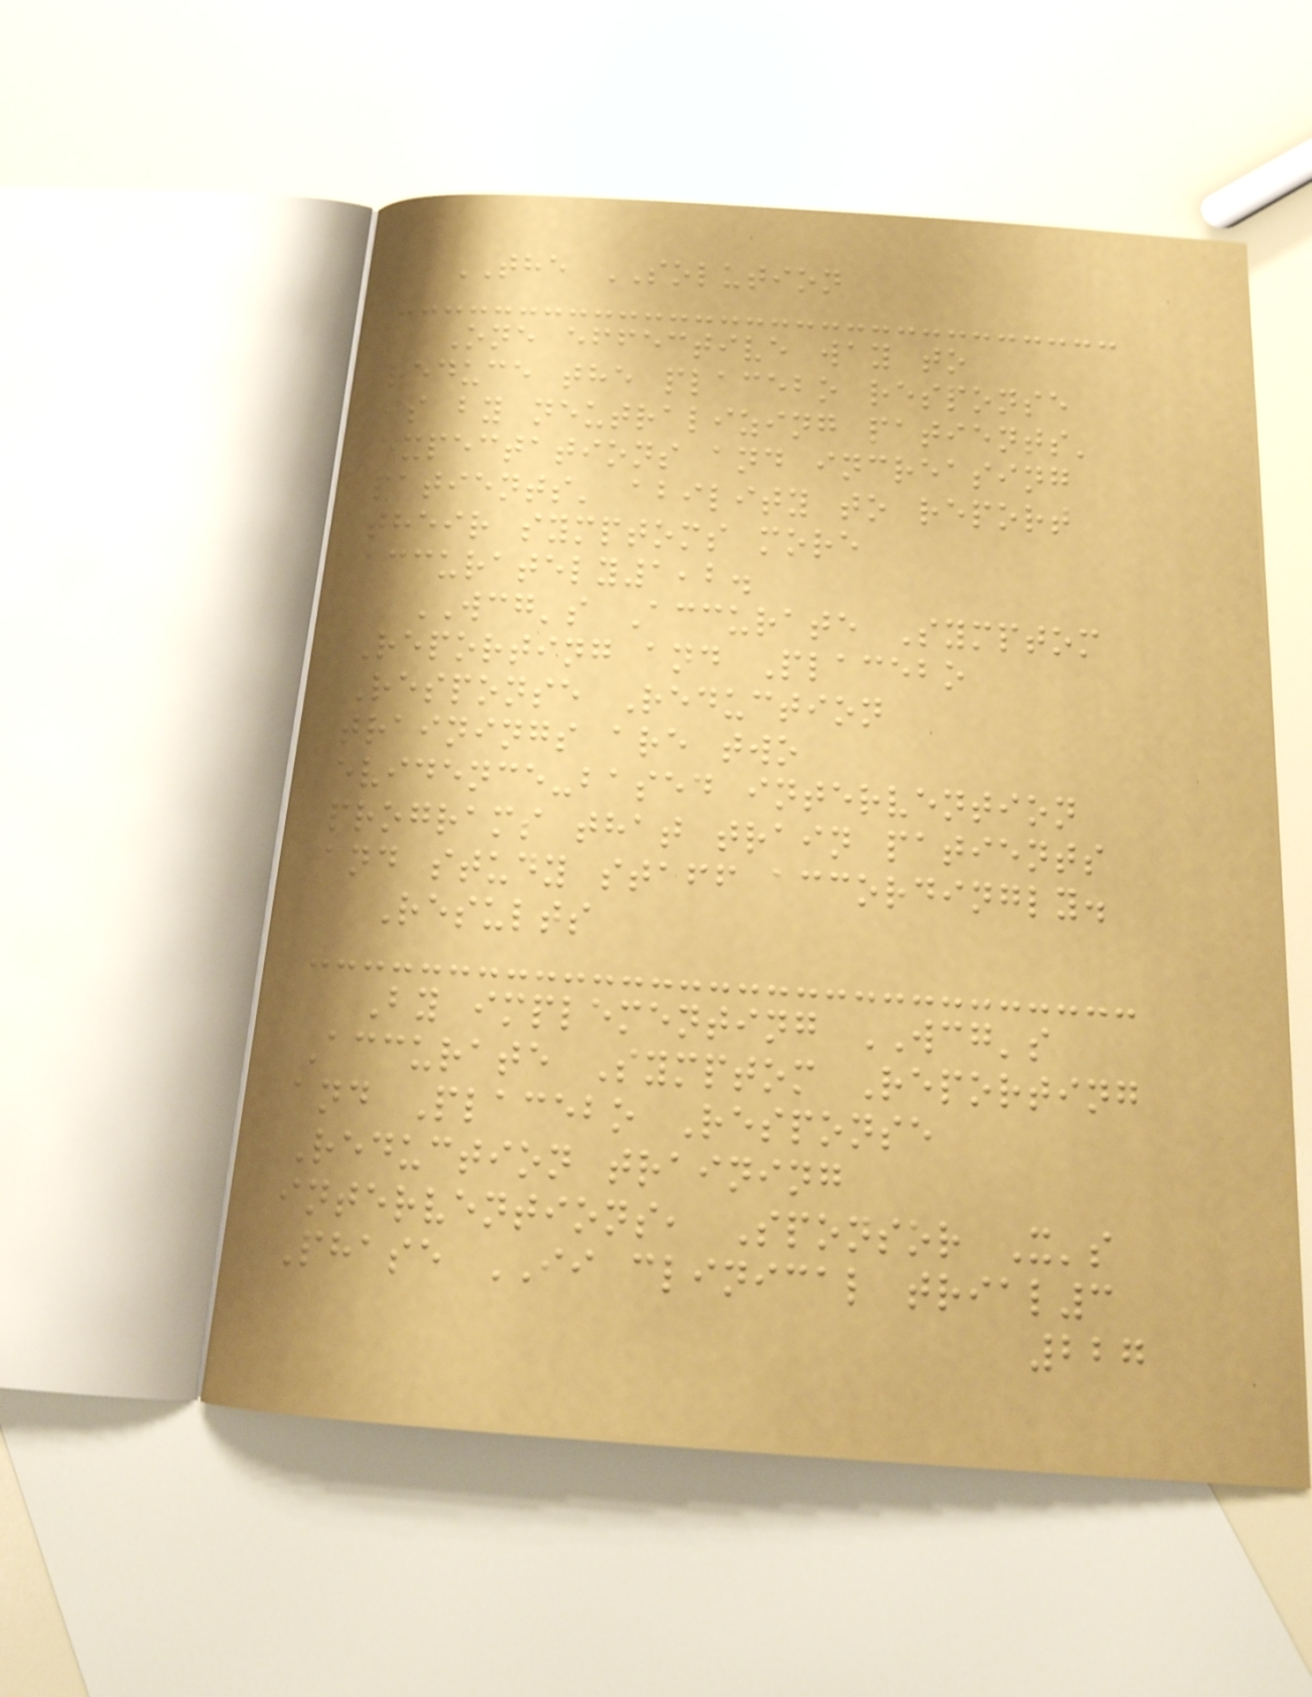THE SOLUTION
One effective way to
reduce the placebo response
is by neutralizing patients'
expectations and increasing
patients' ability to report
their symptoms more
accurately1,2.
WCG's Accurate Symptom
Reporting and Placebo
Response Reduction
trainings are two
evidence-based intervention
programs that train patients
and study staff accordingly.
Results
By implementing WCG's
Accurate Symptom Reporting
and Placebo Response
Reduction training
interventions, Sponsor X's
Phase II clinical trial3
227
